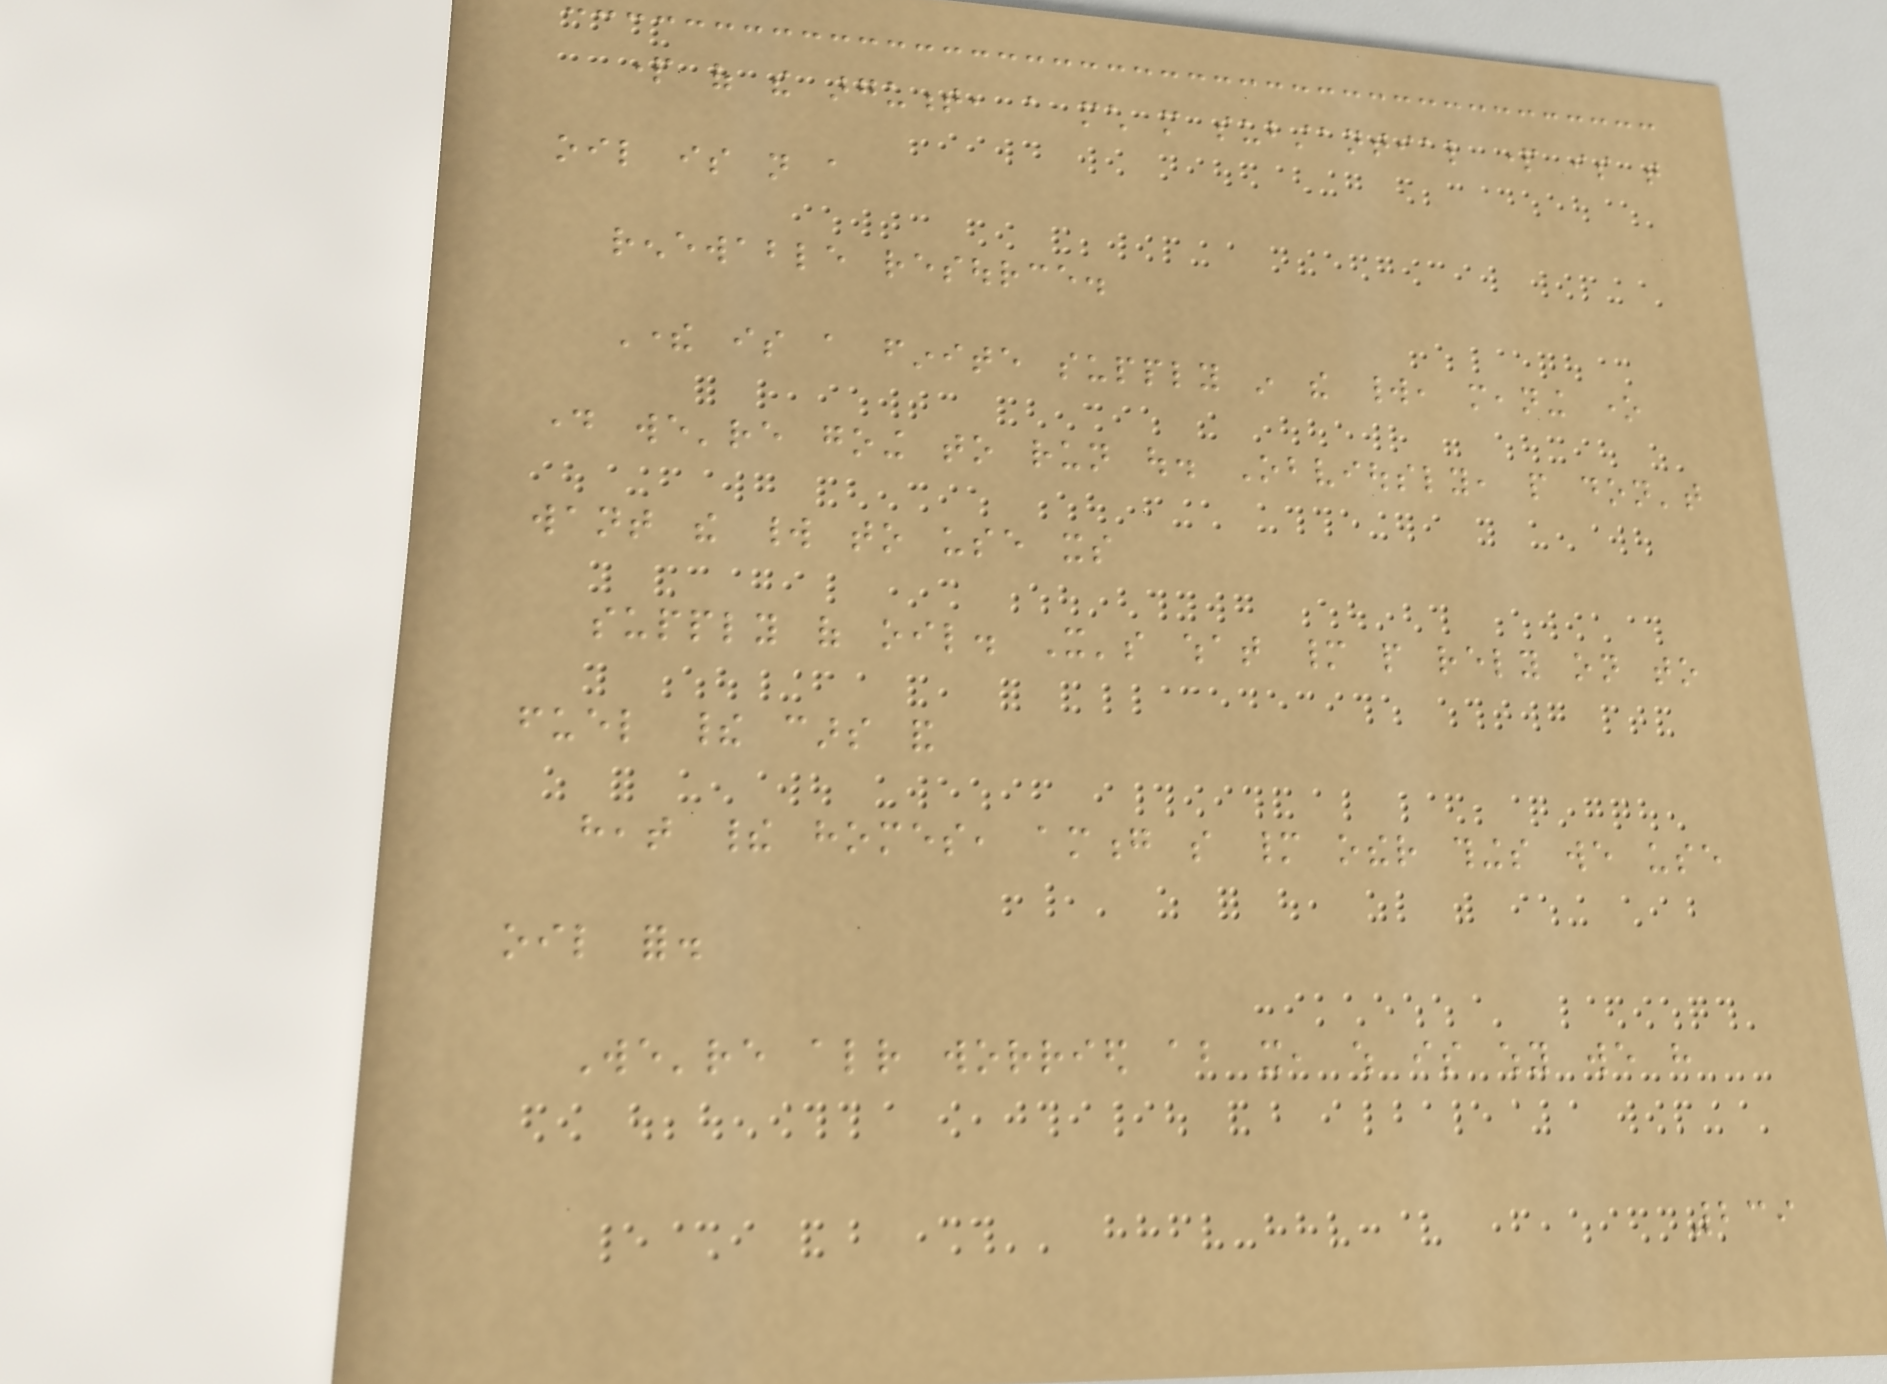part of the argument, a much more substantial part is that
oil is not a
renewable resource.
There is a finite supply in the world, meaning one
day we're going to run out. Obviously, people don't
want the world to use its
supply of oil. It's what many people rely on to
fuel their cars and
heat their homes, among so many other things we use
oil for.
We're already worried about it, which is why we have
239
